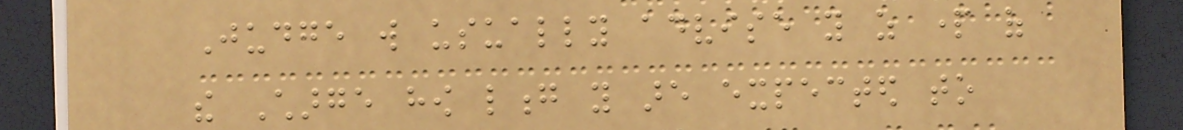Judge will usually advise you as part of
the Charge how long you are expected to
